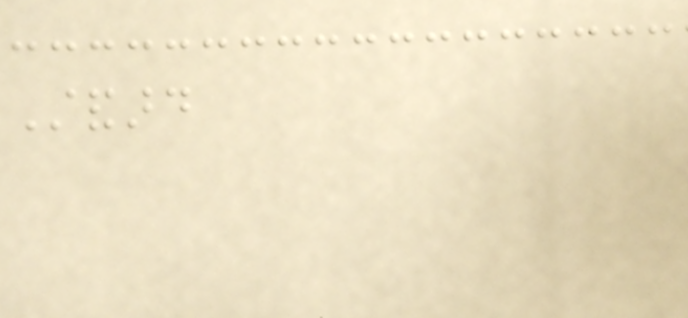Standard
